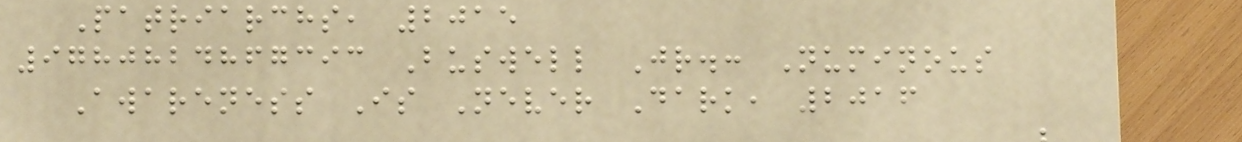Patriarchs, 2015
9780824867393 Buswell Jr.: Numinous
Awareness Is Never Dark, 2016
